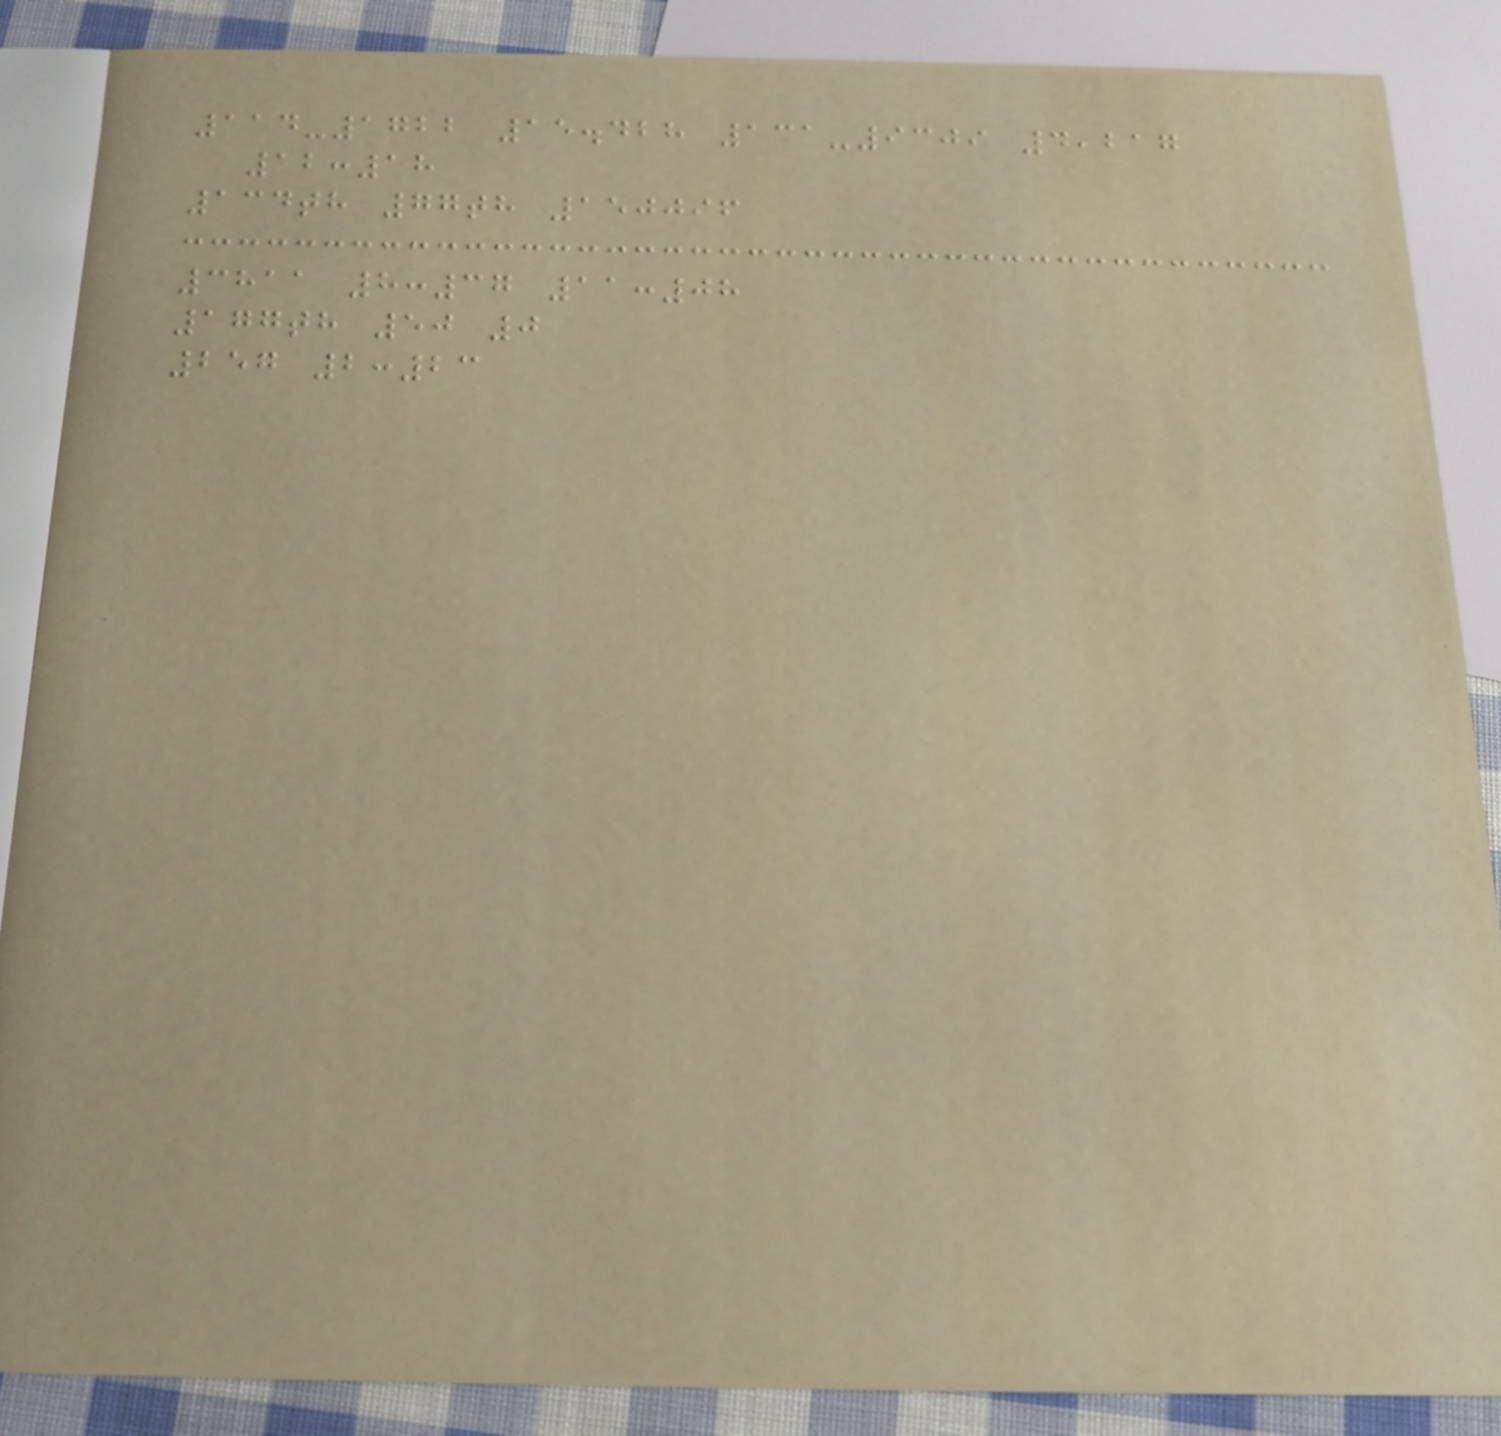114-1722 15.428 131-9309 4,217
12:18
134th 77th 150096
3811 8:37 11:08
177th 50 0
257 2:23
